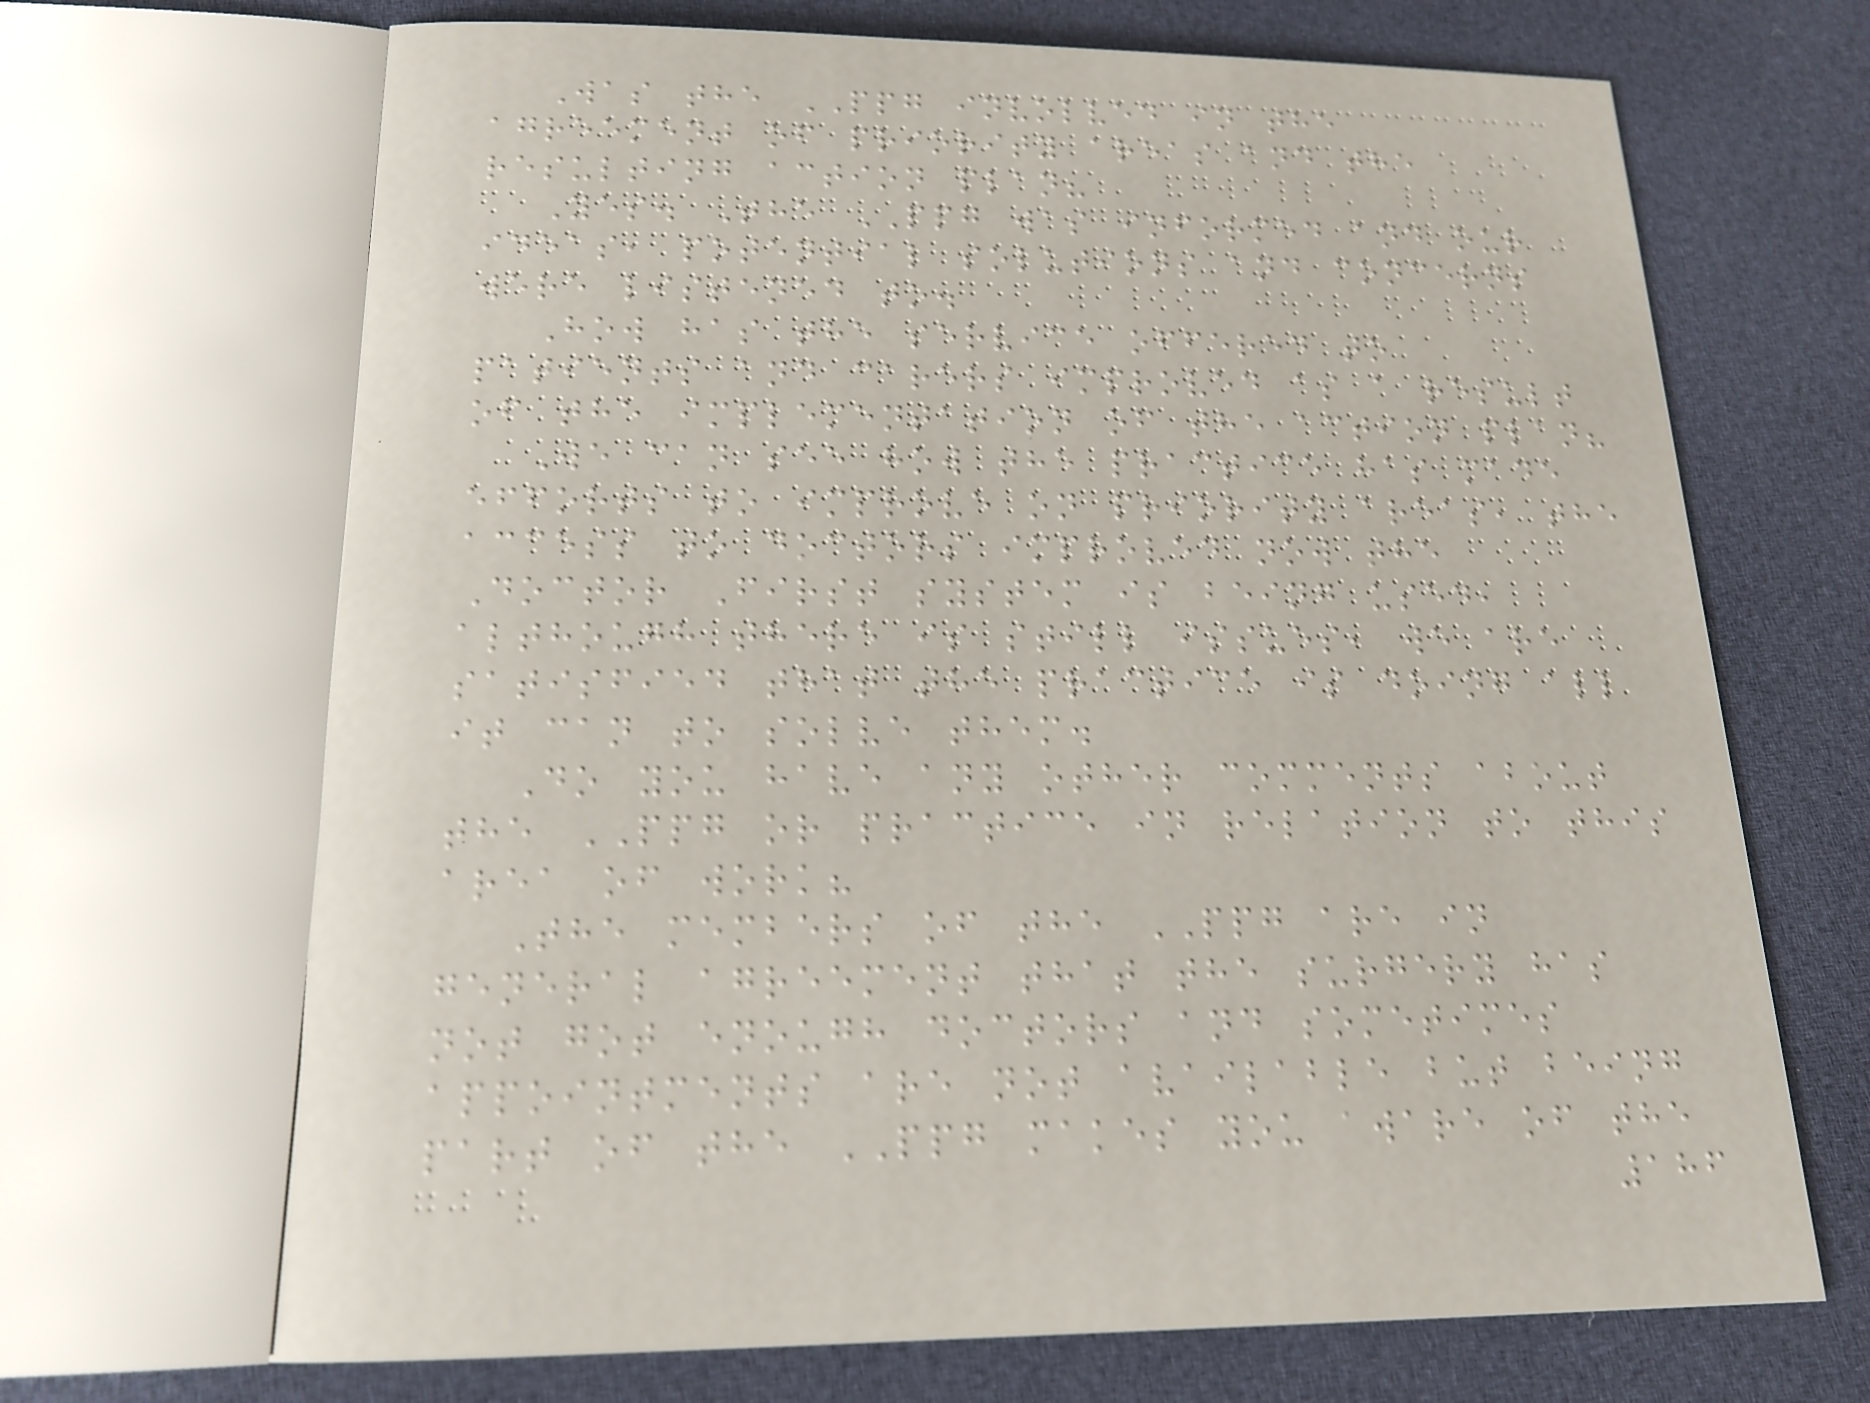Was the PPG involved in the
agreement of priority areas and the
resulting action plan?
Yes. The PPG was informed and our
ideas, potential solutions and concerns
were listened to.
How has the service offered to
patients and carers improved as a result
of the implementation of the action plan?
We can see how the practice has made
efforts to improve on priority areas, the
access to doctors improved now the
Doctor First system is being used,
although there is still issues, we are
satisfied that the practice is doing all
it can to solve them.
Do you have any other comments about
the PPG or practice in relation to this
area of work?
The members of the PPG are in
general agreement that the surgery has
not got enough doctors and sometimes
appointments are not available but being
part of the PPG makes you aware of the
186
